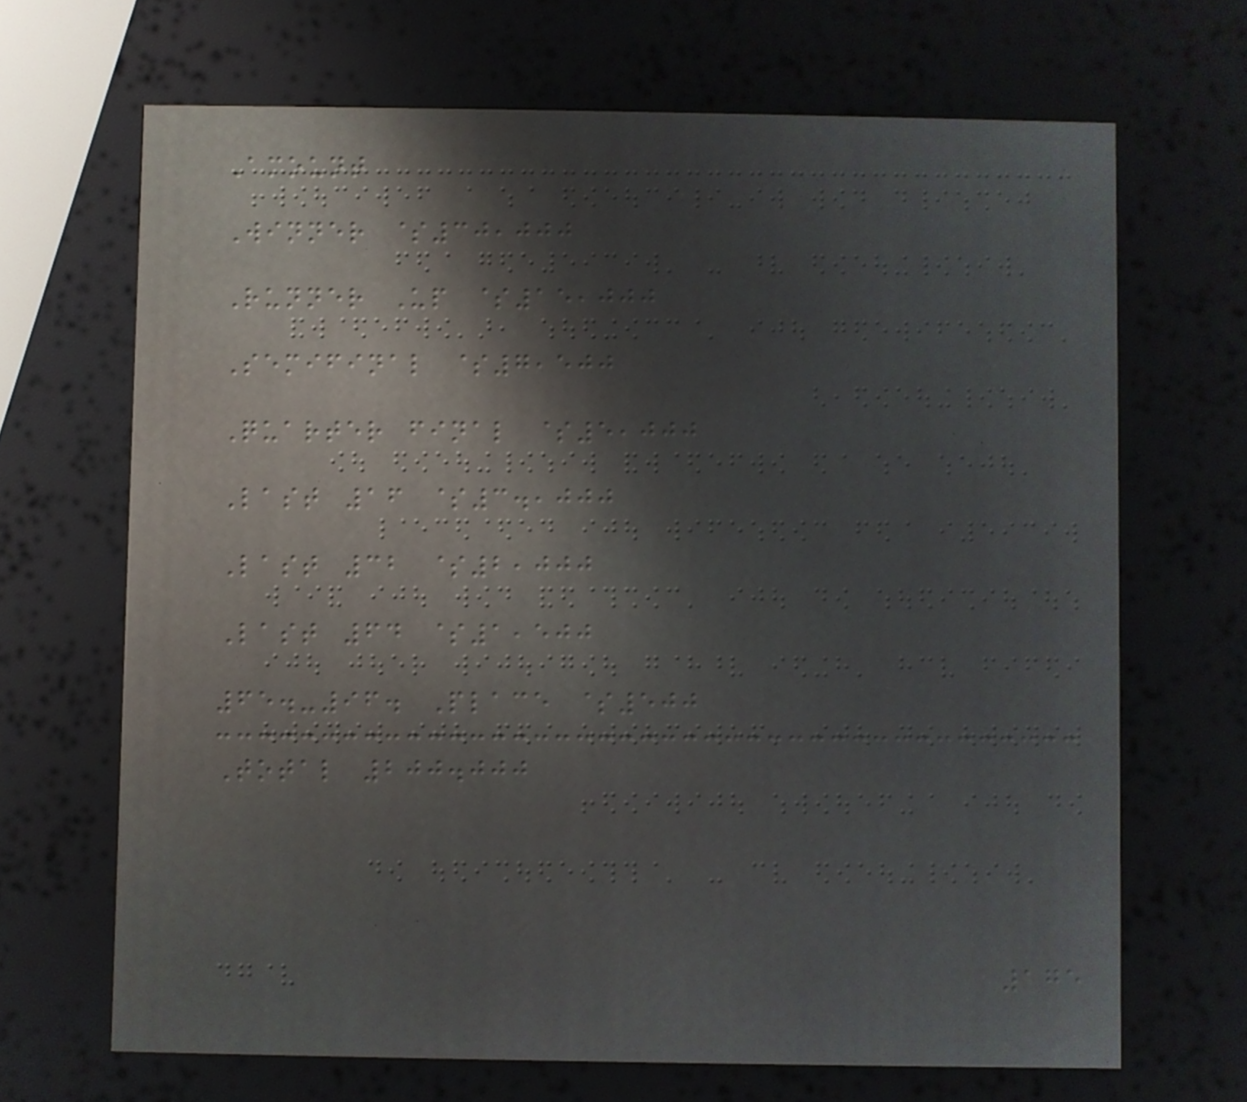Amount
Winner $30,000
Runner Up $15,000
Semifinal $7,500
Quarter final $5,000
Last 16 $3.,000
Last 32 $2,000
Last 64 $1,500
65.-96. Place $500
Total 200.000
175
